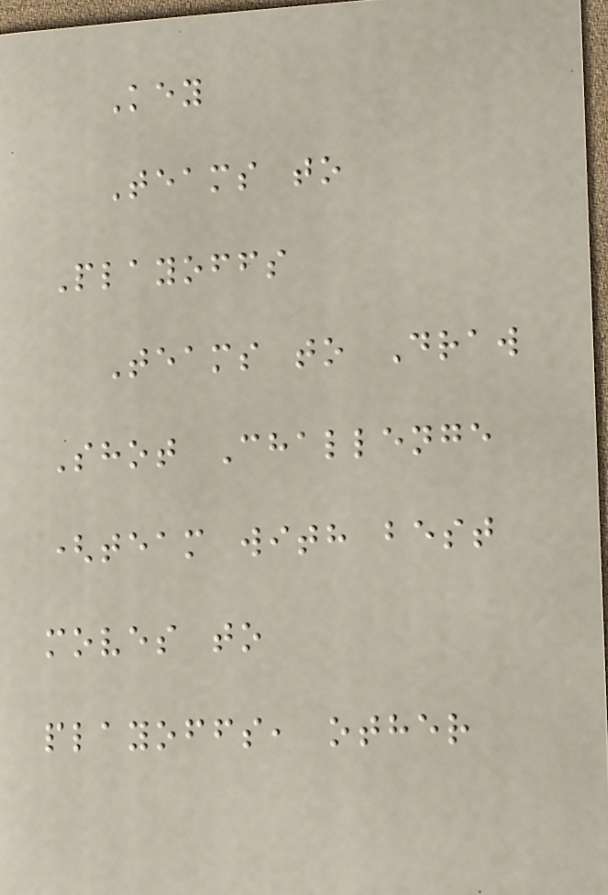Key
Teams to
Playoffs
Teams to Draw
Shot Challenge
(team with best
moves to
playoffs, other
